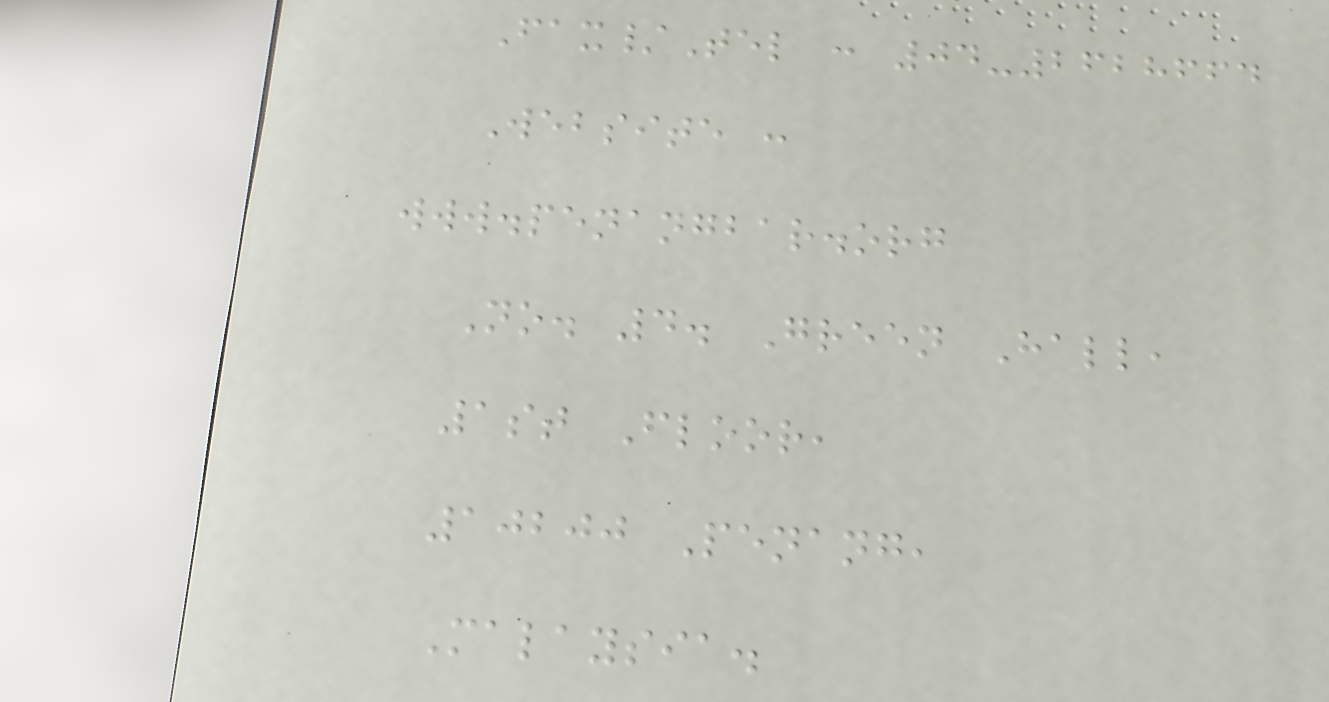Fax/Tel : 04-2628664
Website :
www.penangbar.org
No. 4. Green Hall,
1st Floor,
10200 Penang,
Malaysia.
